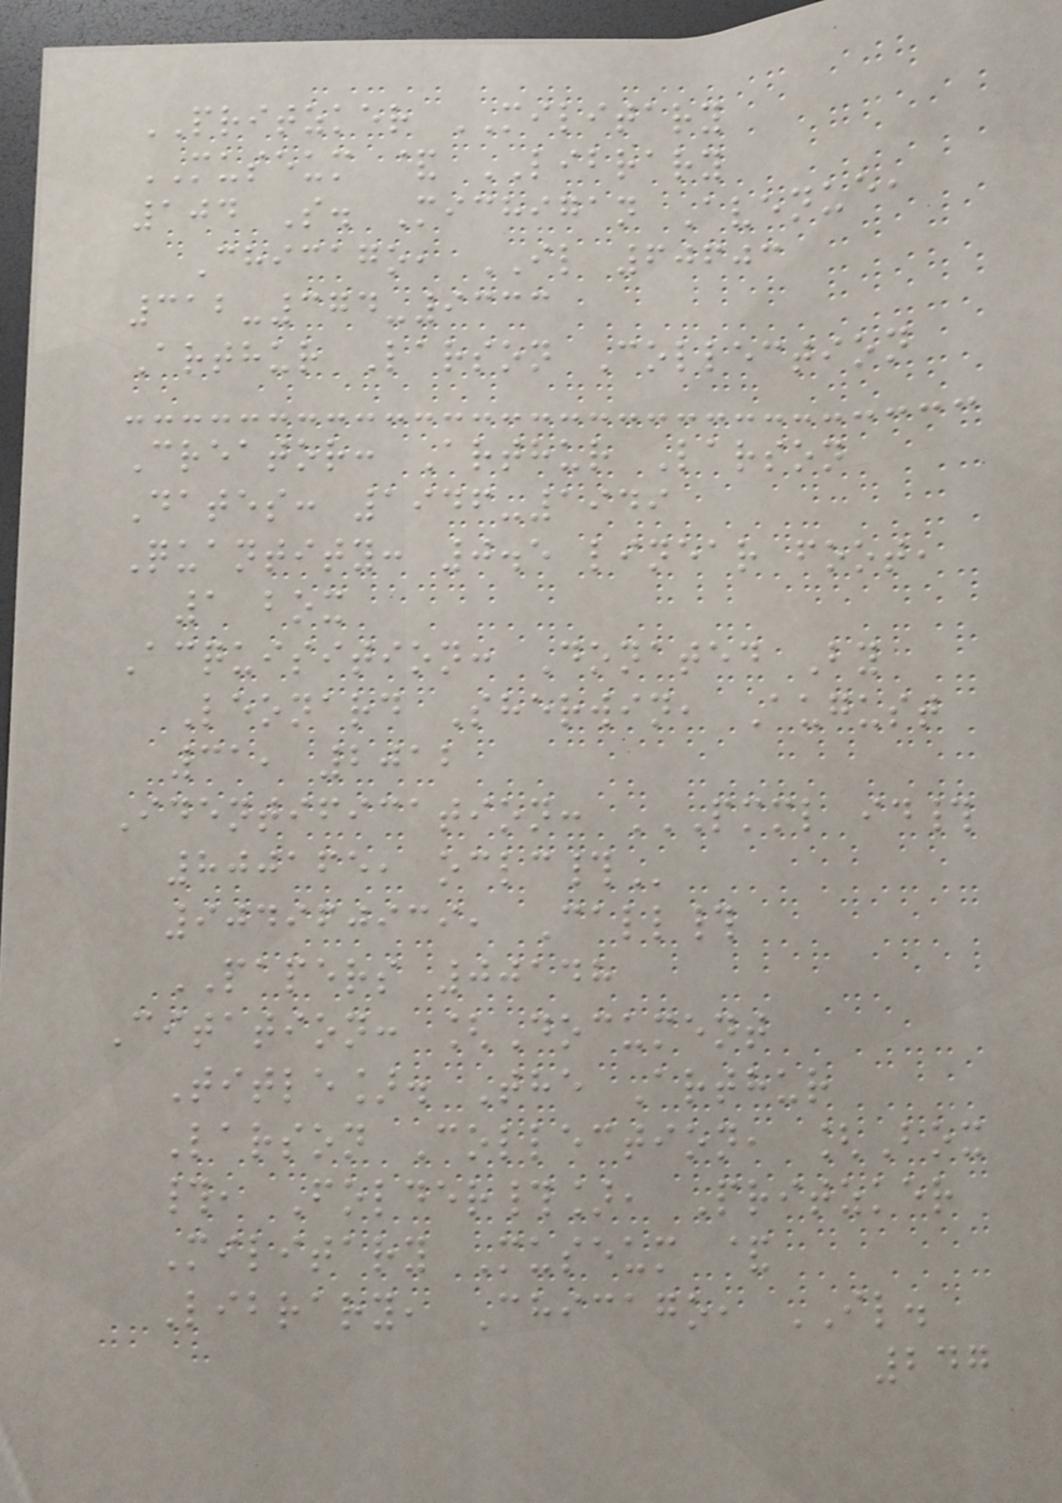PRITZKER MILITARY
MUSEUM & LIBRARY
104 S. Michigan Avenue,
Chicago, IL 60603
312-374-9333
Arthur Larson Collection
Creator: Arthur Larson
Dates: 1946-1949
Quantity: 0.5 linear foot,
1 box
Acquisition: Donated By
Leonard Sherwin, August
31, 2012
Identification: PMML ID#
800165, OCLC#
904960939, Call#
PAPERS 00148
Citation: [Document
Title]. The Arthur
Larson Collection, [Box
#, Folder#], Pritzker
Military Museum &
Library, Chicago, IL.
247
